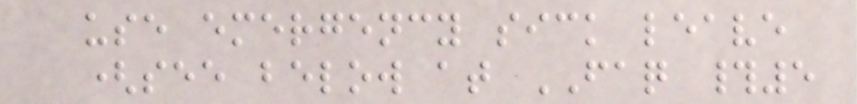use emergency sick leave
(see below at FAQ #5
